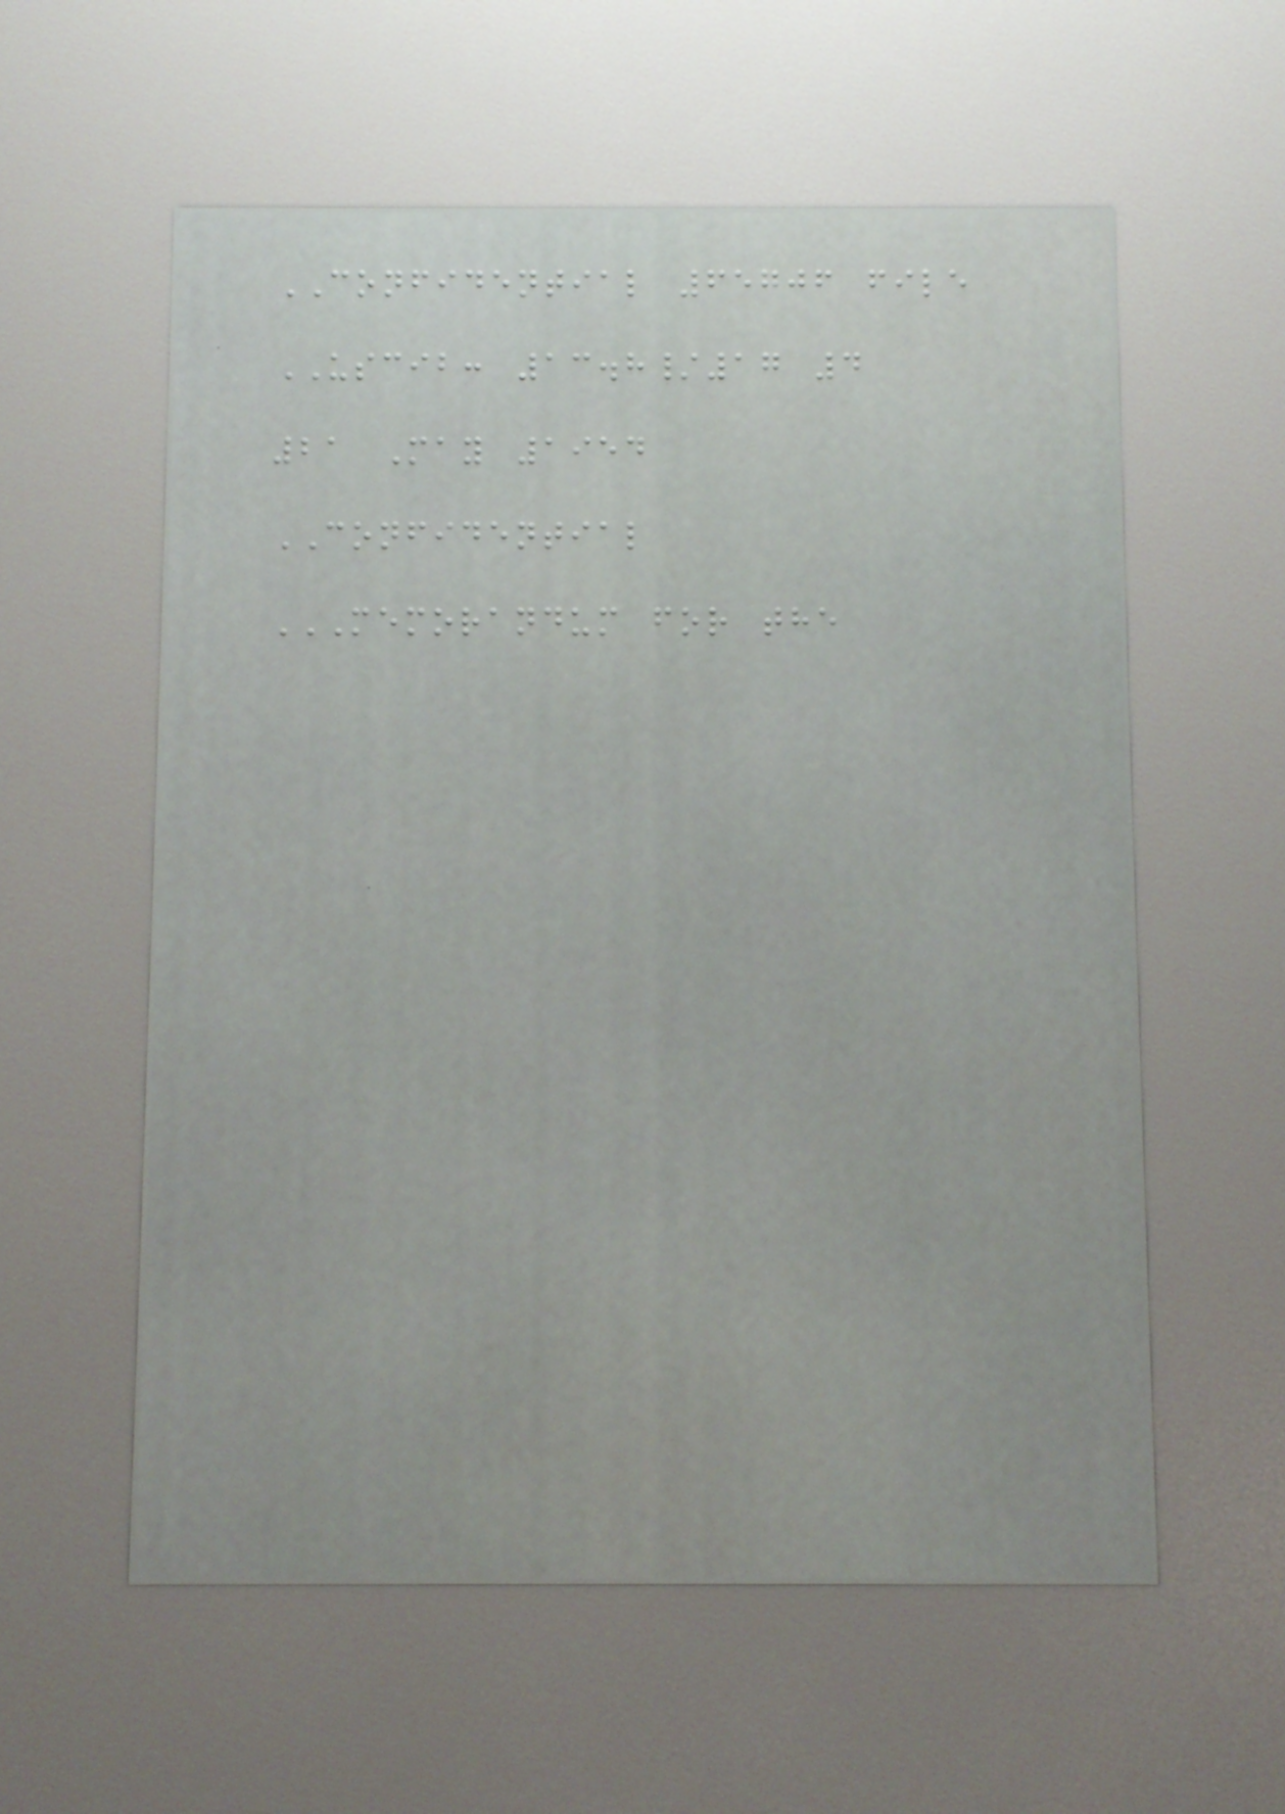CONFIDENTIAL 65706 file
USCIB: 13.8/17 4
21 May 1954
CONFIDENTIAL
MEMORANDUM FOR THE
